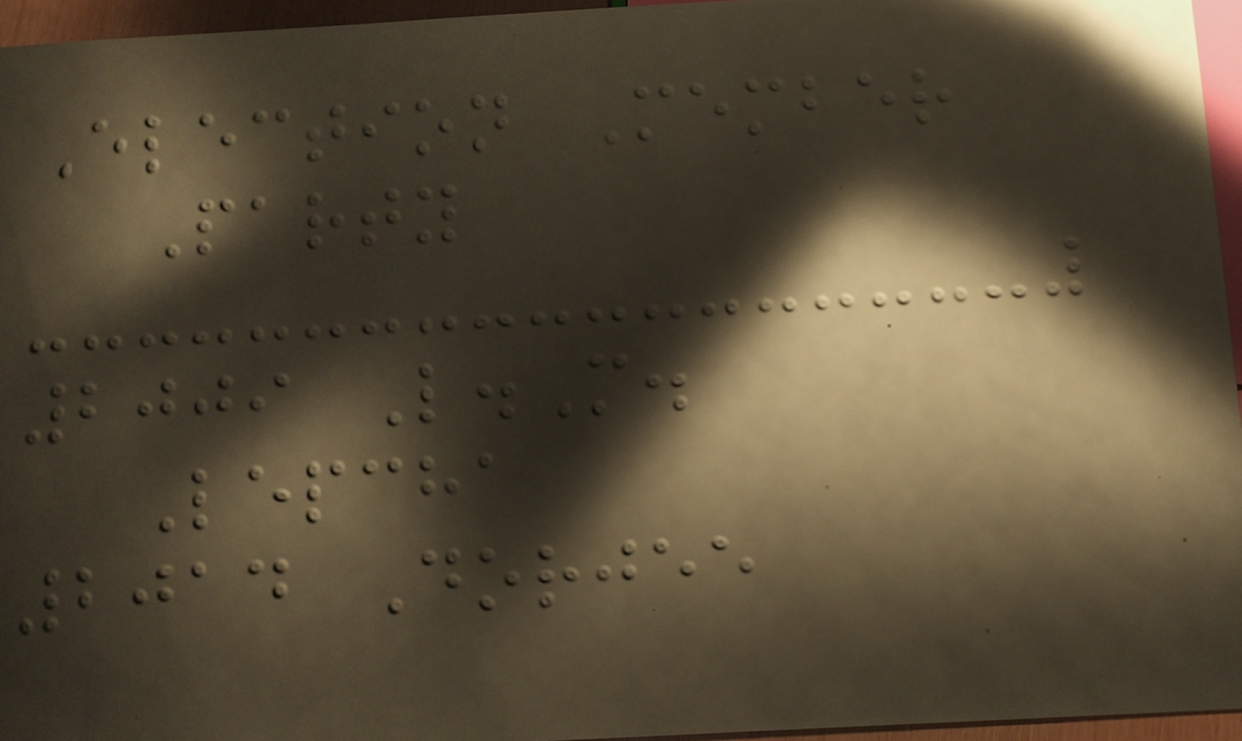Election Member
Party
2009 L.M.
Lepcha
2014 Dorjee
